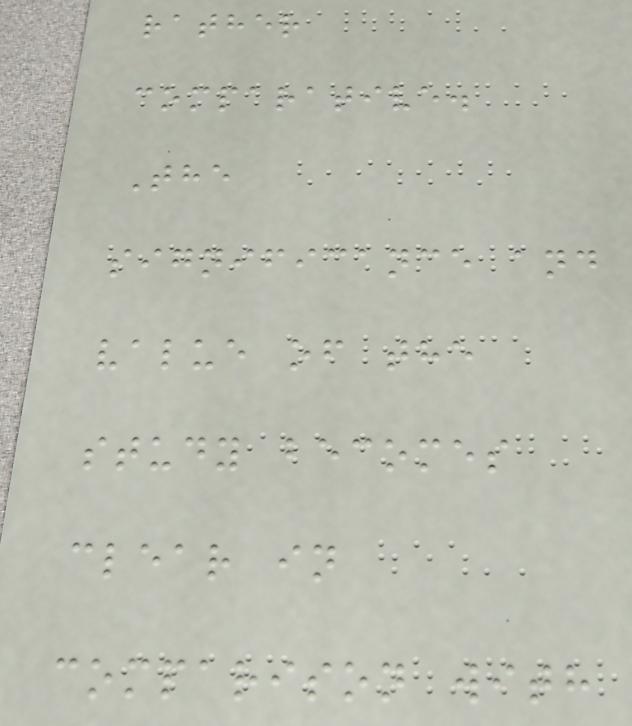rather
comparative.
The
significance and
value of the
study becomes
clear in
comparison with
